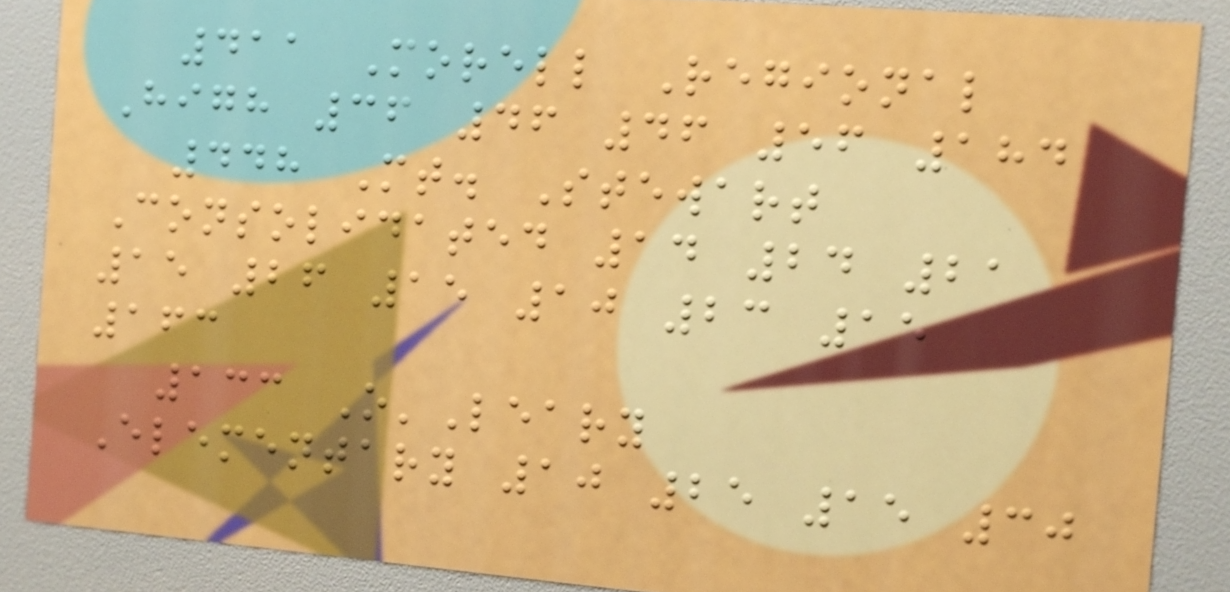411 Morell Regional
High 36 46 46 56 184
448 Mt. Stewart
Consolidated 14 24 21
15 26 15 10 23 15
163
133 O'Leary
Elementary 10 25 15 30
